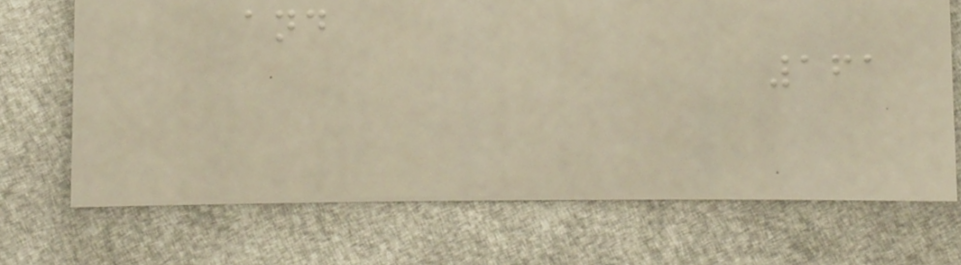and
161
